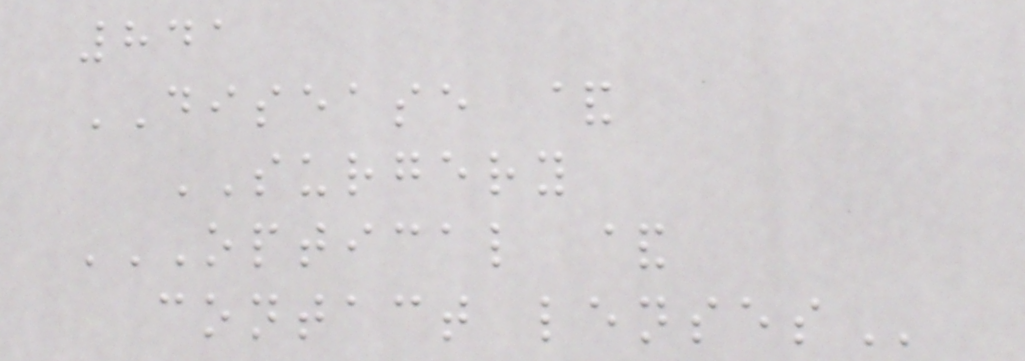841
DISEASE &
SURGERY
OPTICAL &
CONTACT LENSES
